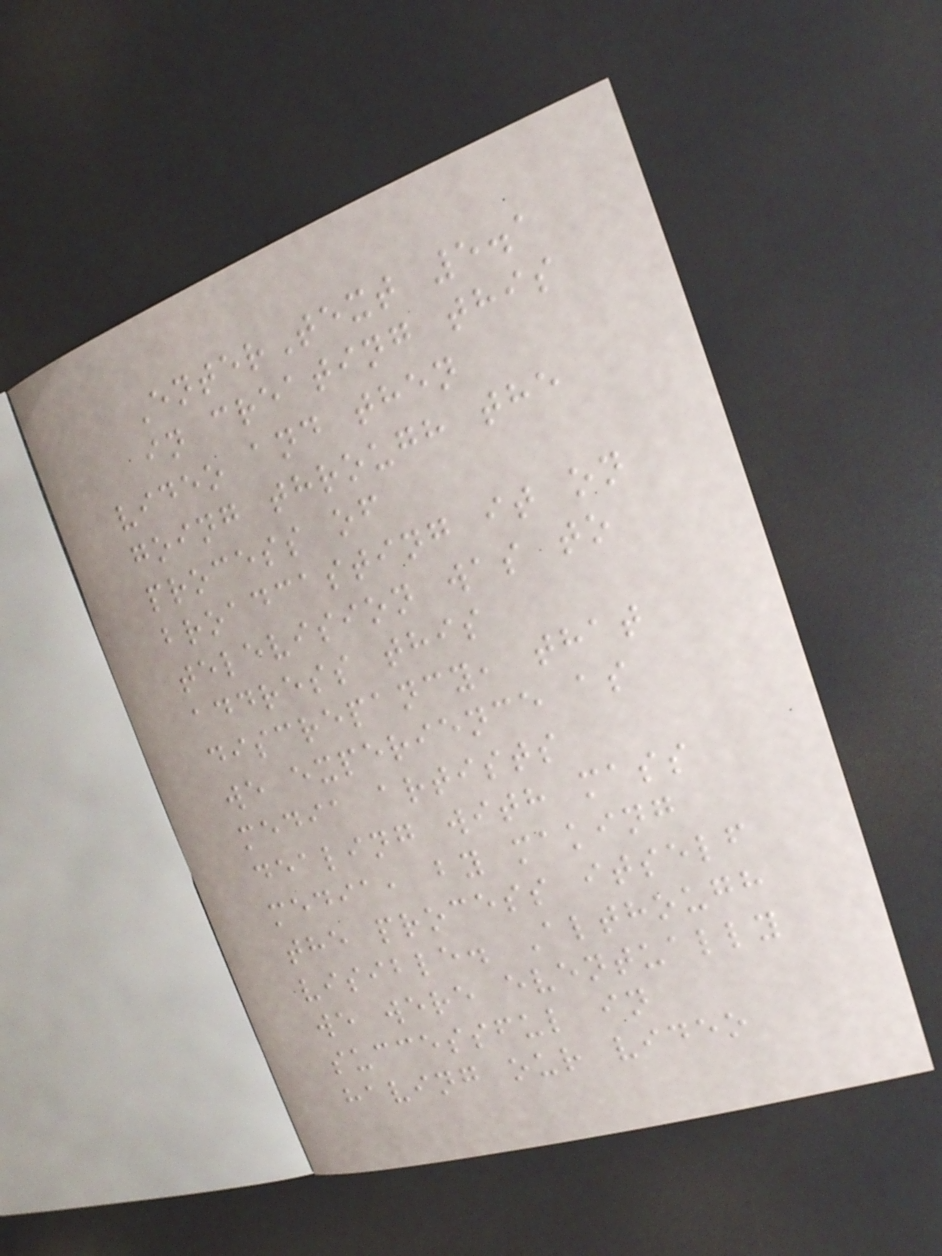EnterText 5.1
in creating this
video and then
going through the
process of
broadcasting it on
television was to
address this
discrepancy, that
we experience as
media artists
dealing with mass
media, by making
the process itself
visible. Although
we were eventually
successful in
having our video
